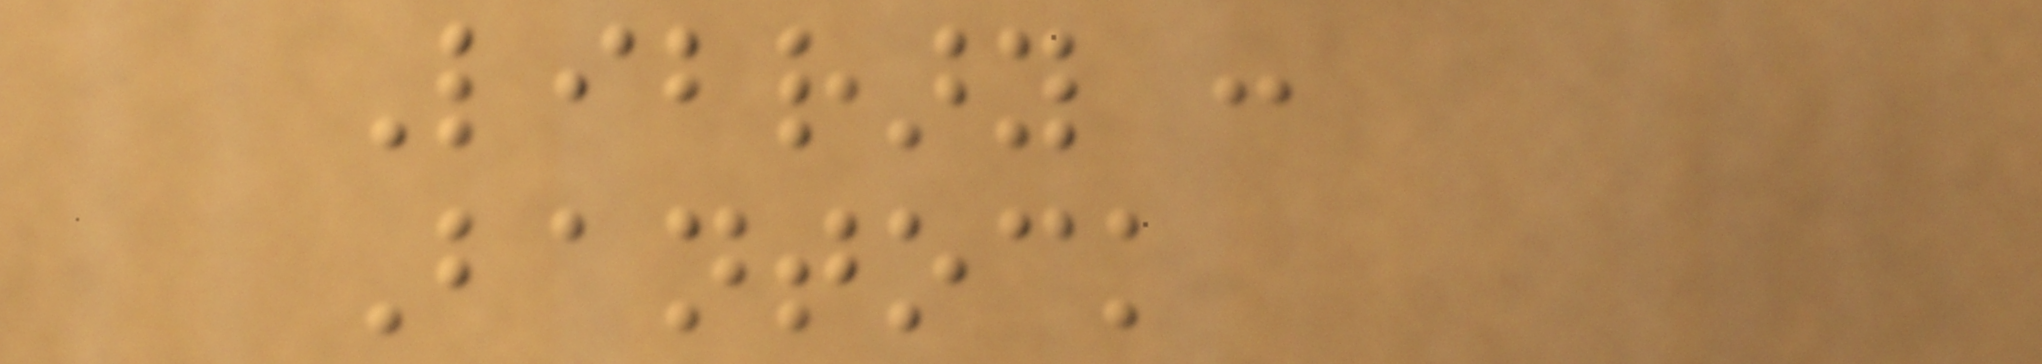Library :
Bantock
